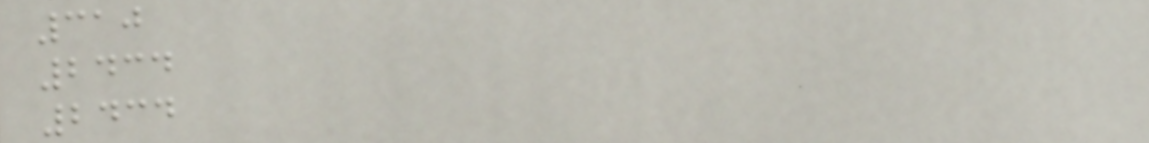310
2434
2434
